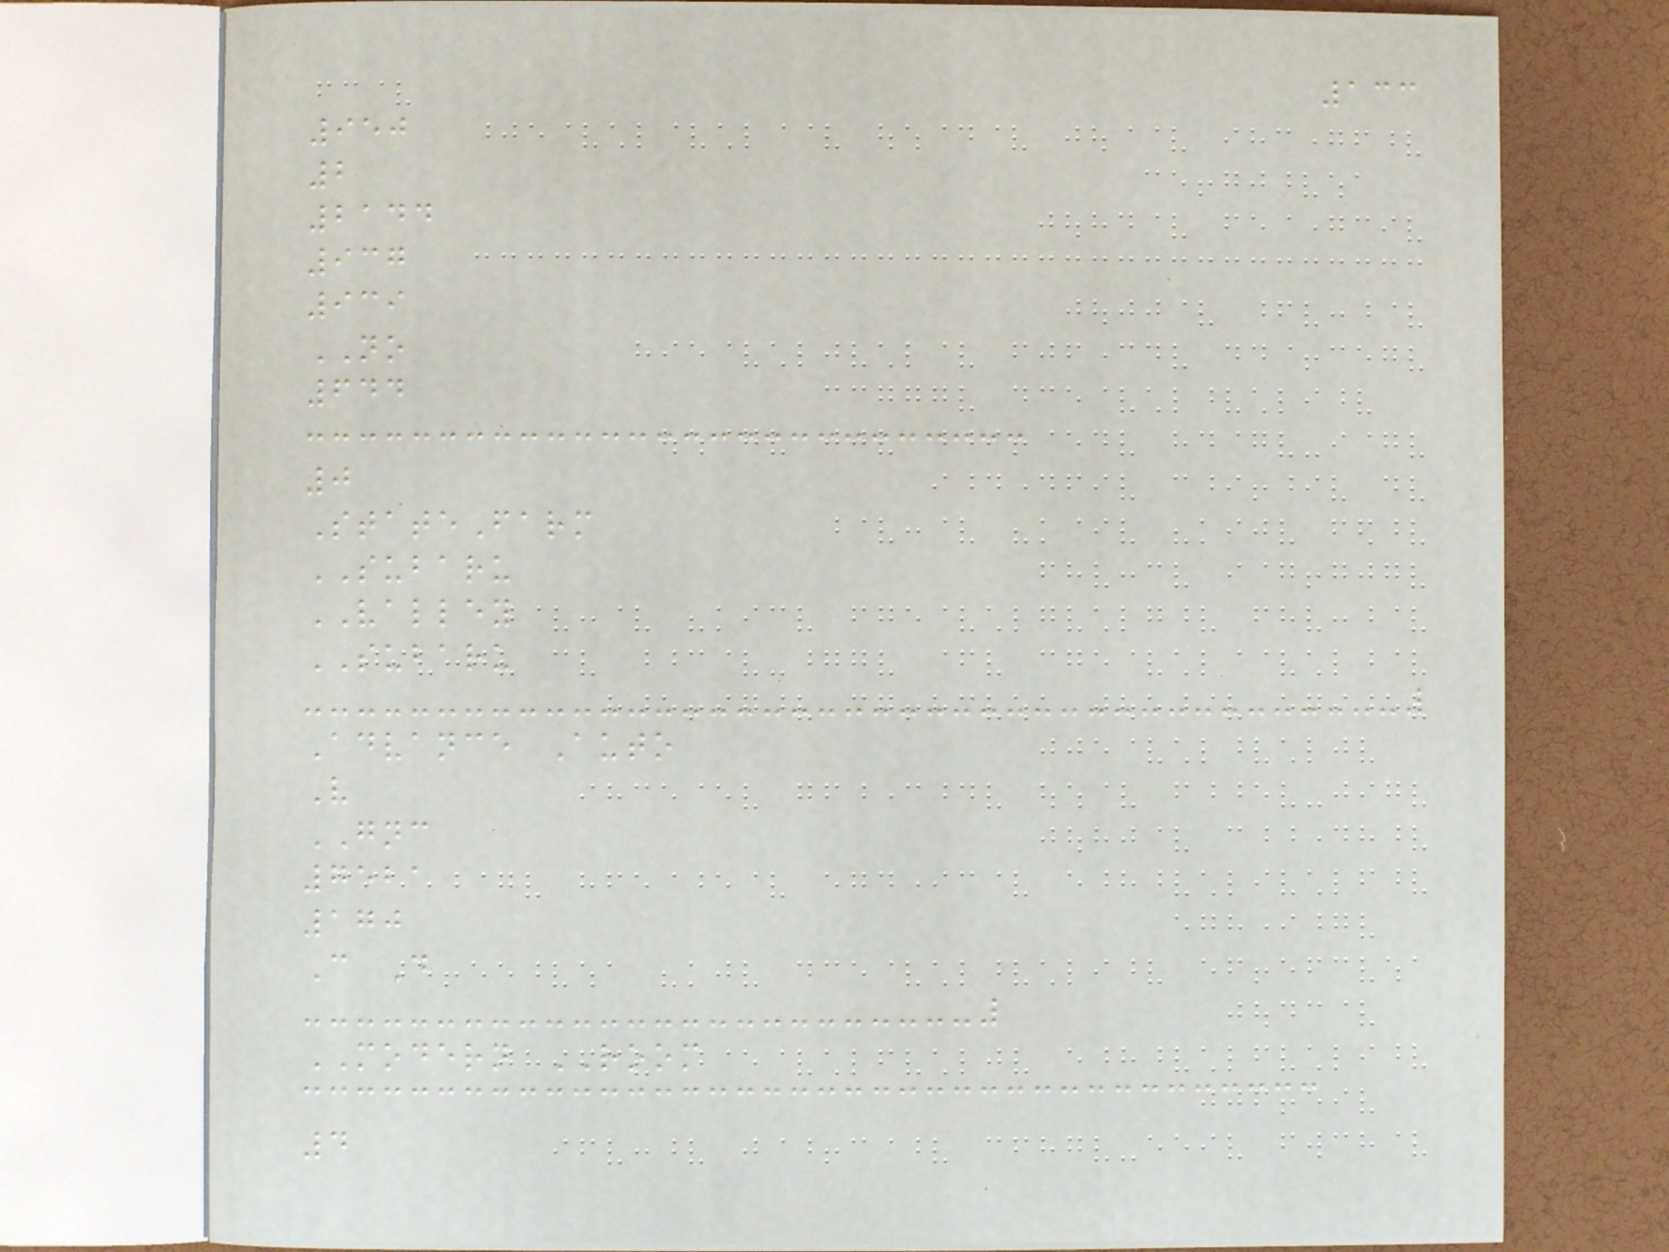133
950
2
2144
937
939
NO
644
0
StateFarm
SUBARU
VALLEY
SUBARU
Advance Auto
V
GNC
7521
170
C D
MODERN ROOM
4
